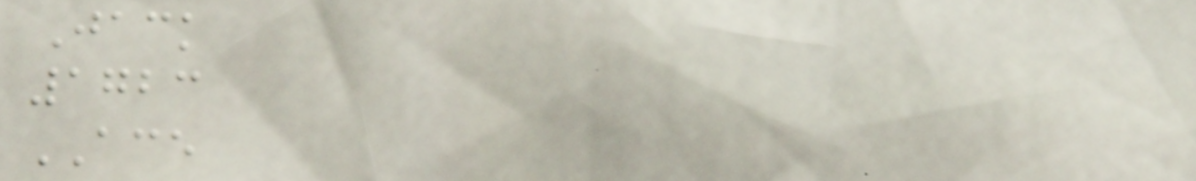Jack
1723
ACE
